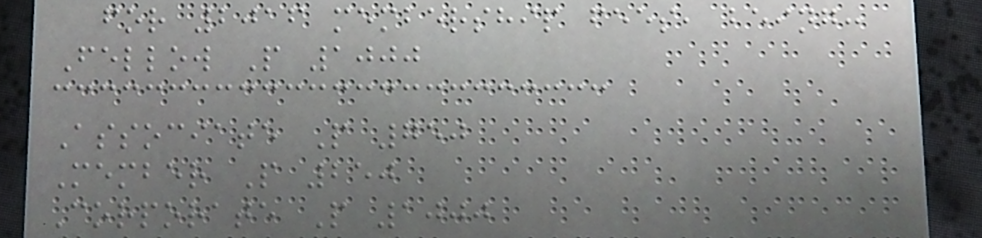for 2016 membership fees, being:
Fellow P 1000
Associate P 750
Member P 250
Corporate P 1000
